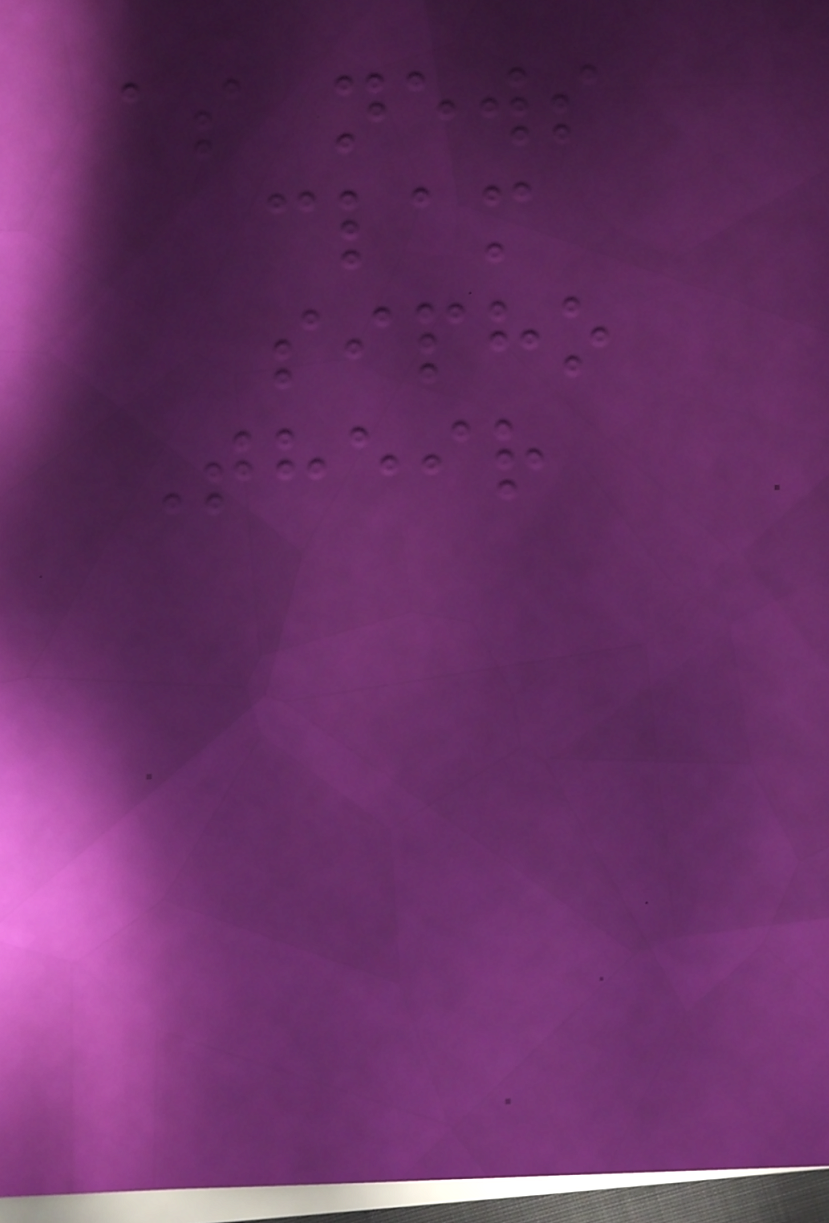as news
clam
sipho
Their
